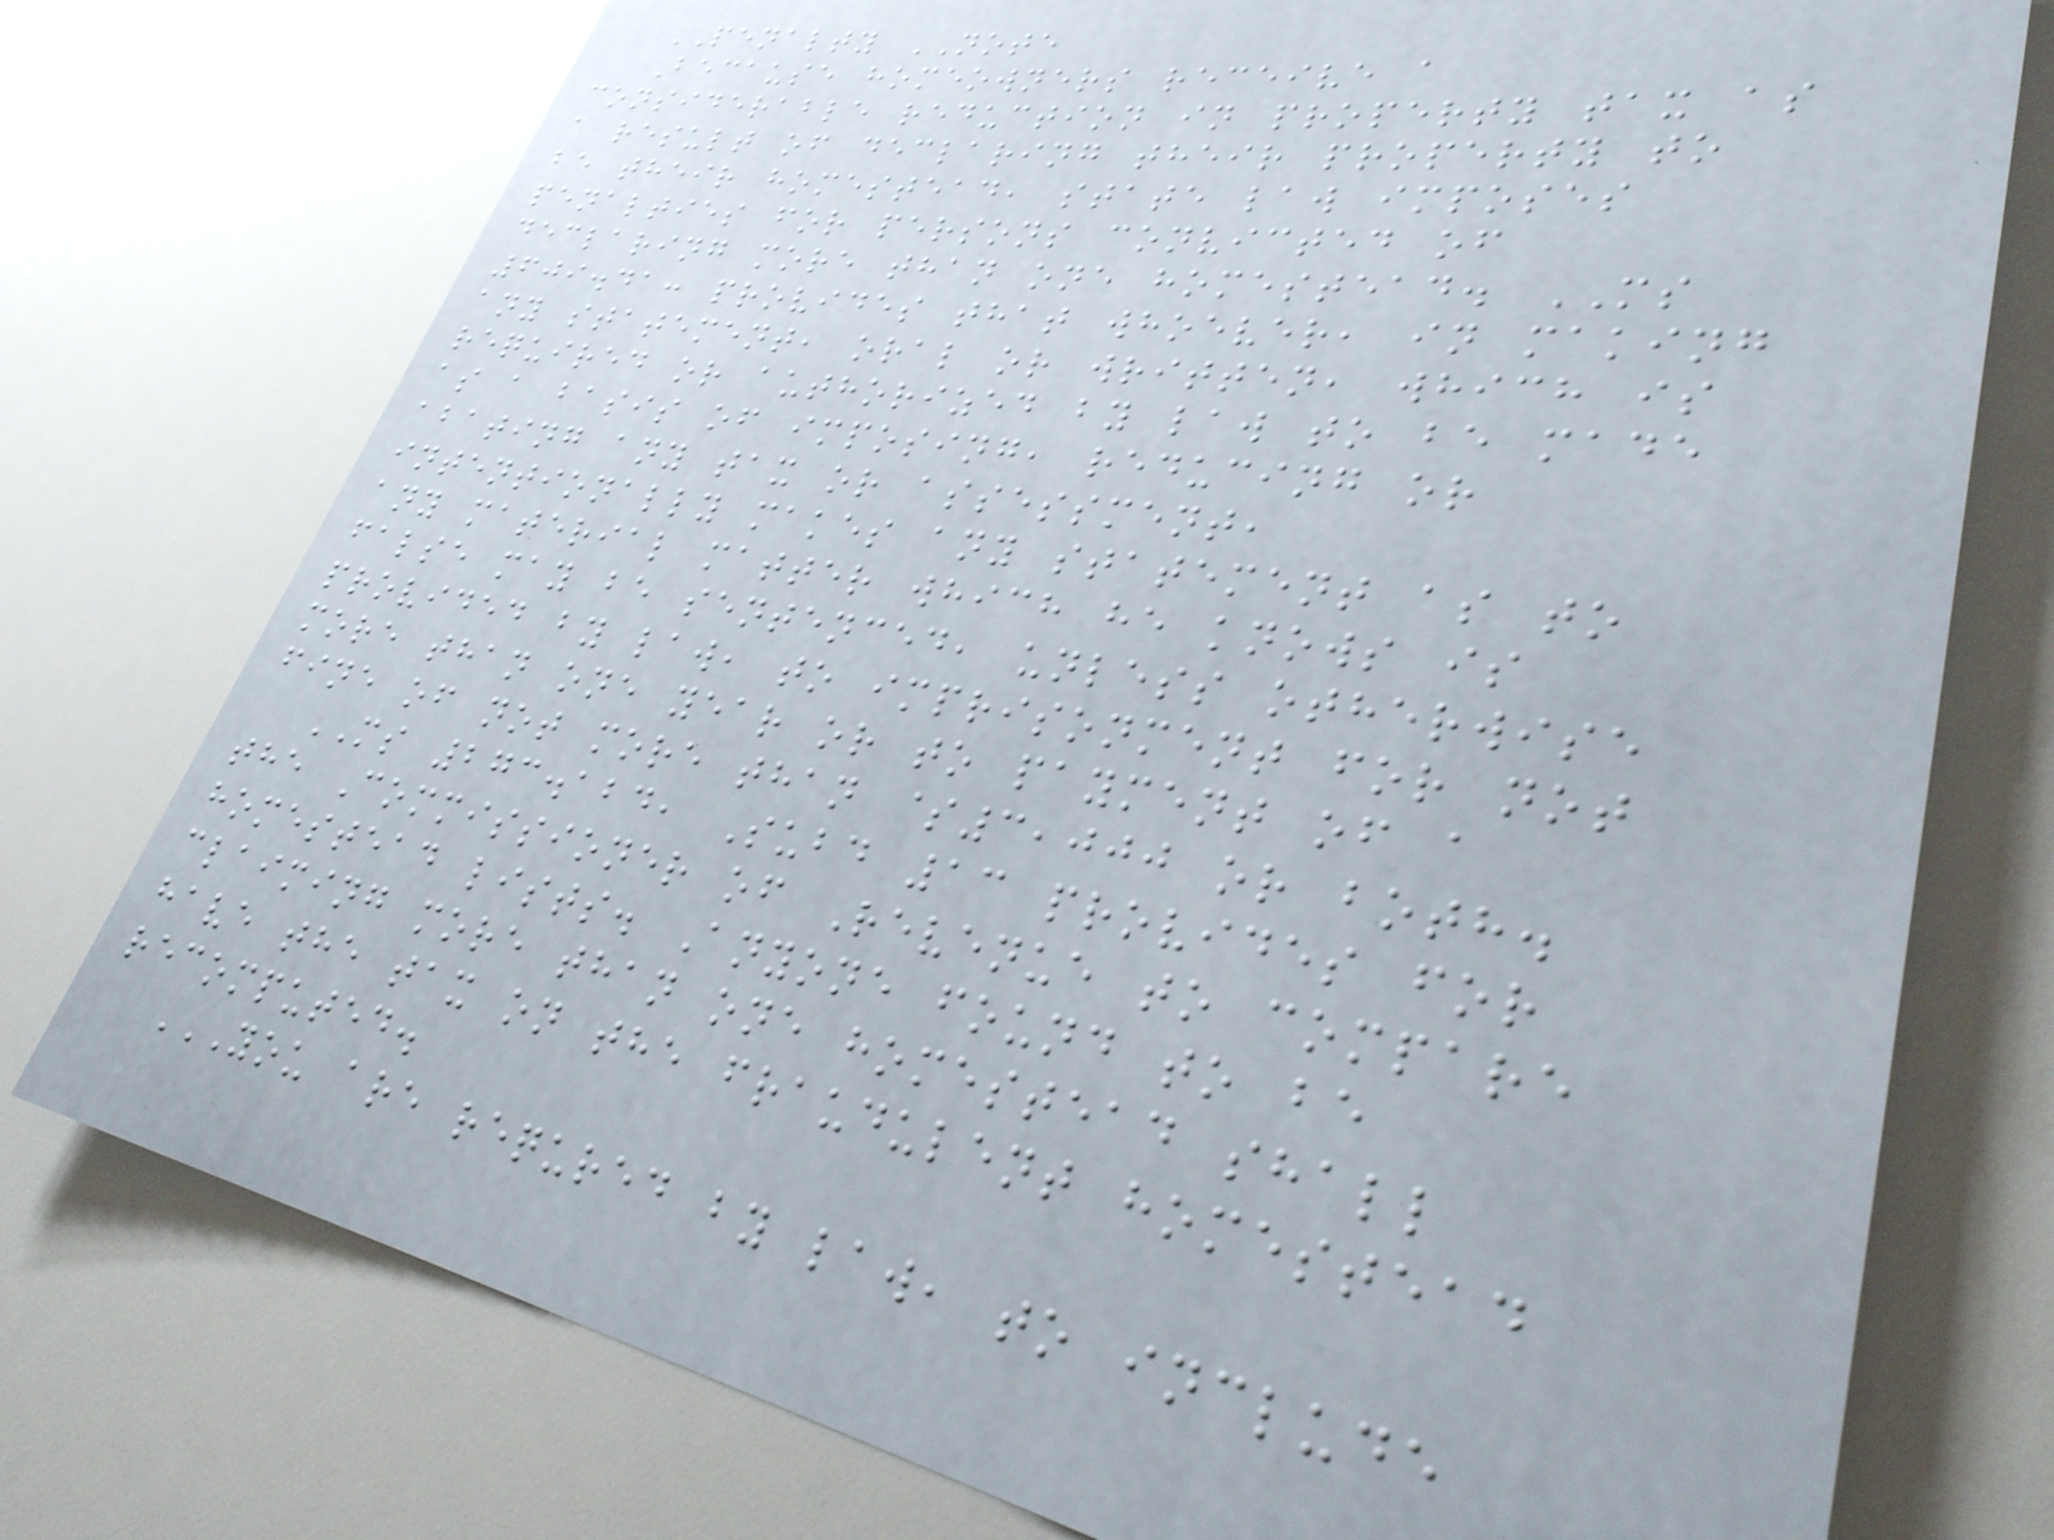PENALTY NOTE
Because homeowners receive a
considerable reduction in property tax as
a result of declaring their property to
be their homestead, state law imposes
penalties for persons convicted of
declaring more than one homestead. MS
609.41: provides that whoever, in making
any statement, oral or written, which is
required or authorized by law to be made
as a basis of imposing, reducing or
abating any tax or assessment,
intentionally makes any statement as to
any material matter which he knows is
false may be sentenced, unless otherwise
provided by law, to imprisonment for not
more than one year or to payment of a
fine of not more than $3,000 or both.
MS 273.124, Subd 13 provides for
the Commissioner of Revenue to compare
homestead lists. Anyone found to be
claiming more than one homestead shall
have the tax on the fraudulent homestead
recomputed.
YOU ARE REQURED BY LAW, TO INCLUDE
